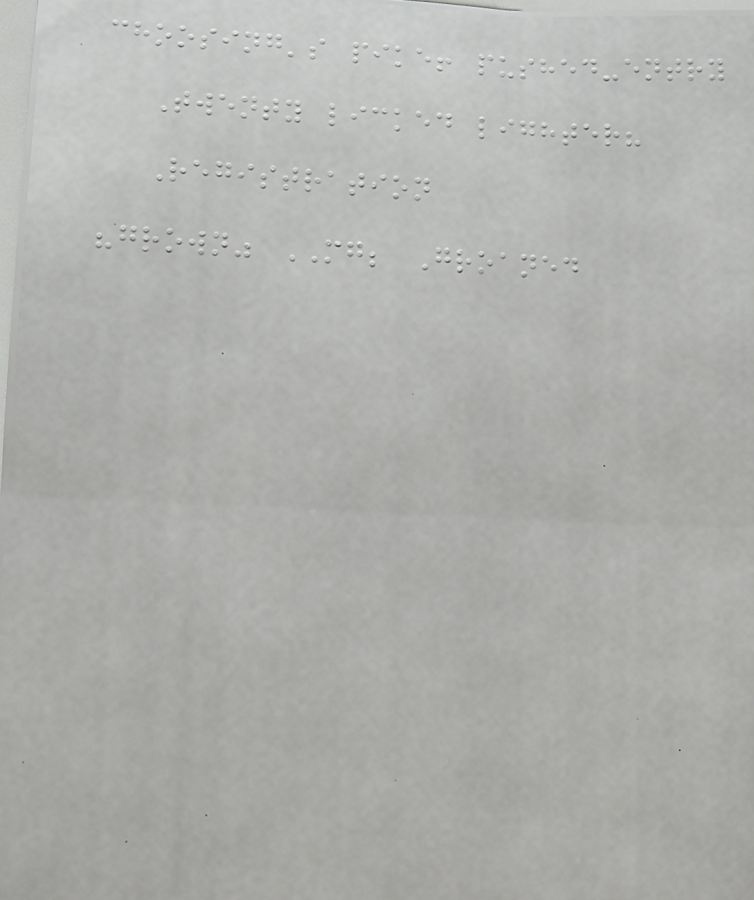choosing's pike! pushed-entry
Twenty licked lighter?
Registration
"grown" MG; Groaned
